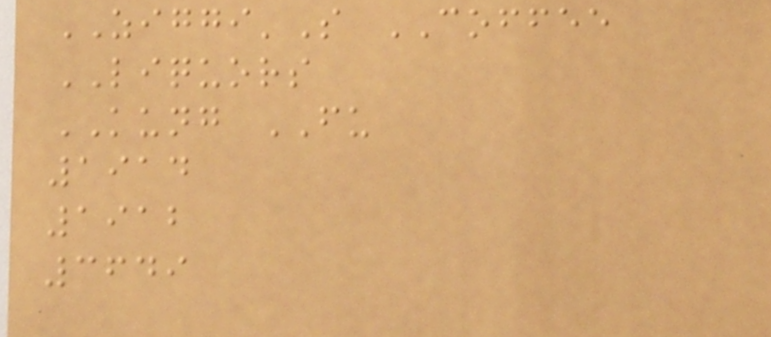ZIGGI'S COFFEE
LIQUORS
KUNG FU
1914
1912
3649
